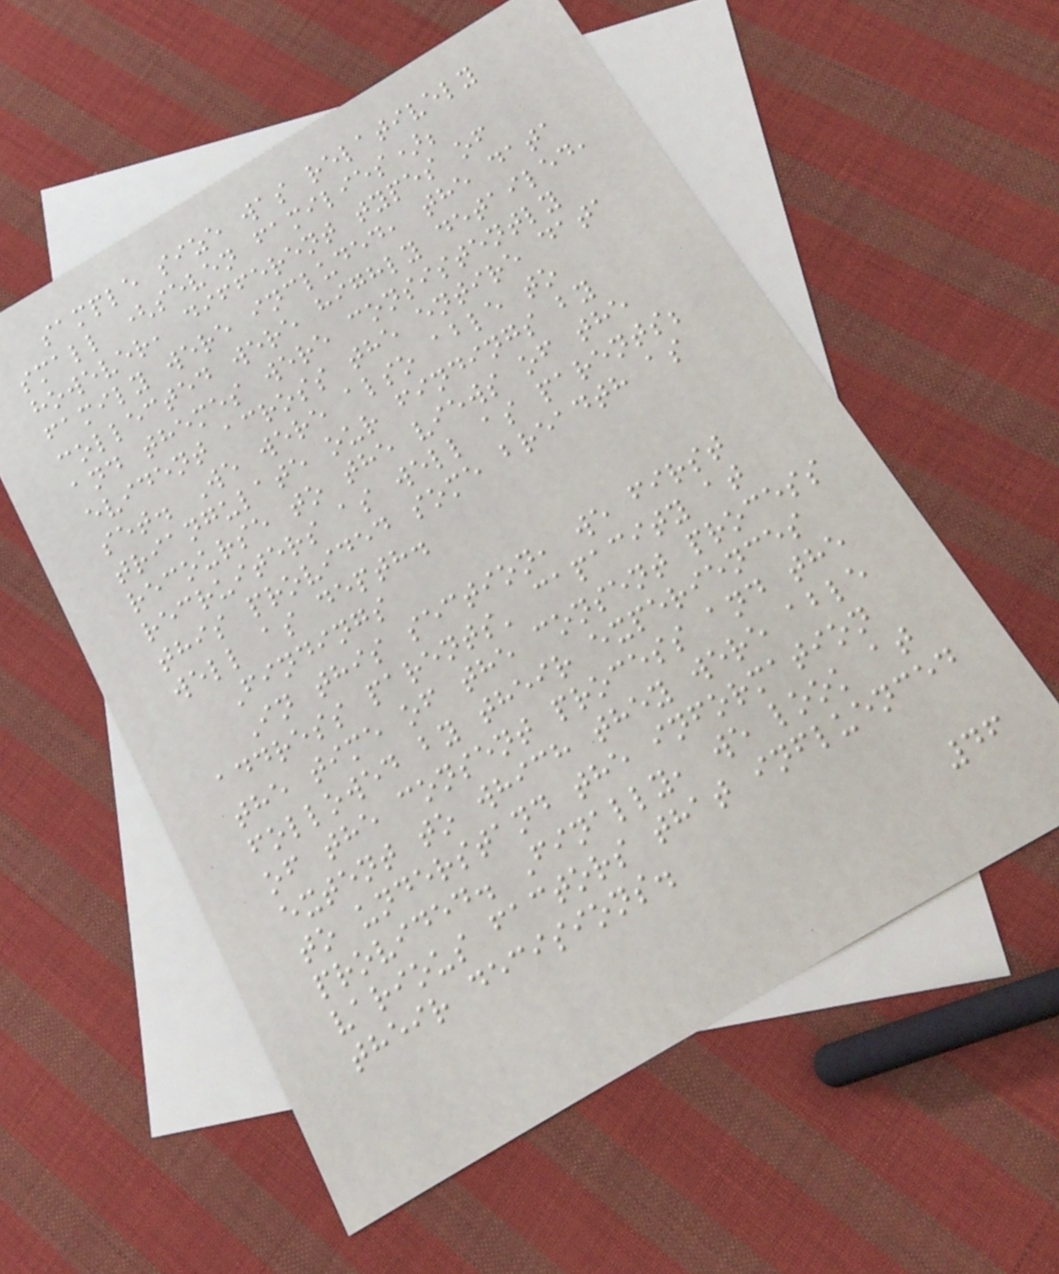sample size was relatively
small (seven families);
however, different types of
family were included, the data
collected were highly detailed,
and themes were consistently
evident across the entire data
set. We were also able to
triangulate our findings by
recourse to the views of the
recruiters as well as parents;
this provided some breadth as
well as depth.
Findings
In this section, we first
address parents' capacity at
the time of the consent process
followed by their experiences
of the consent process and the
extent to which they were able
to understand the information
provided. Finally, we look at
various factors that influenced
their decisions.
46
